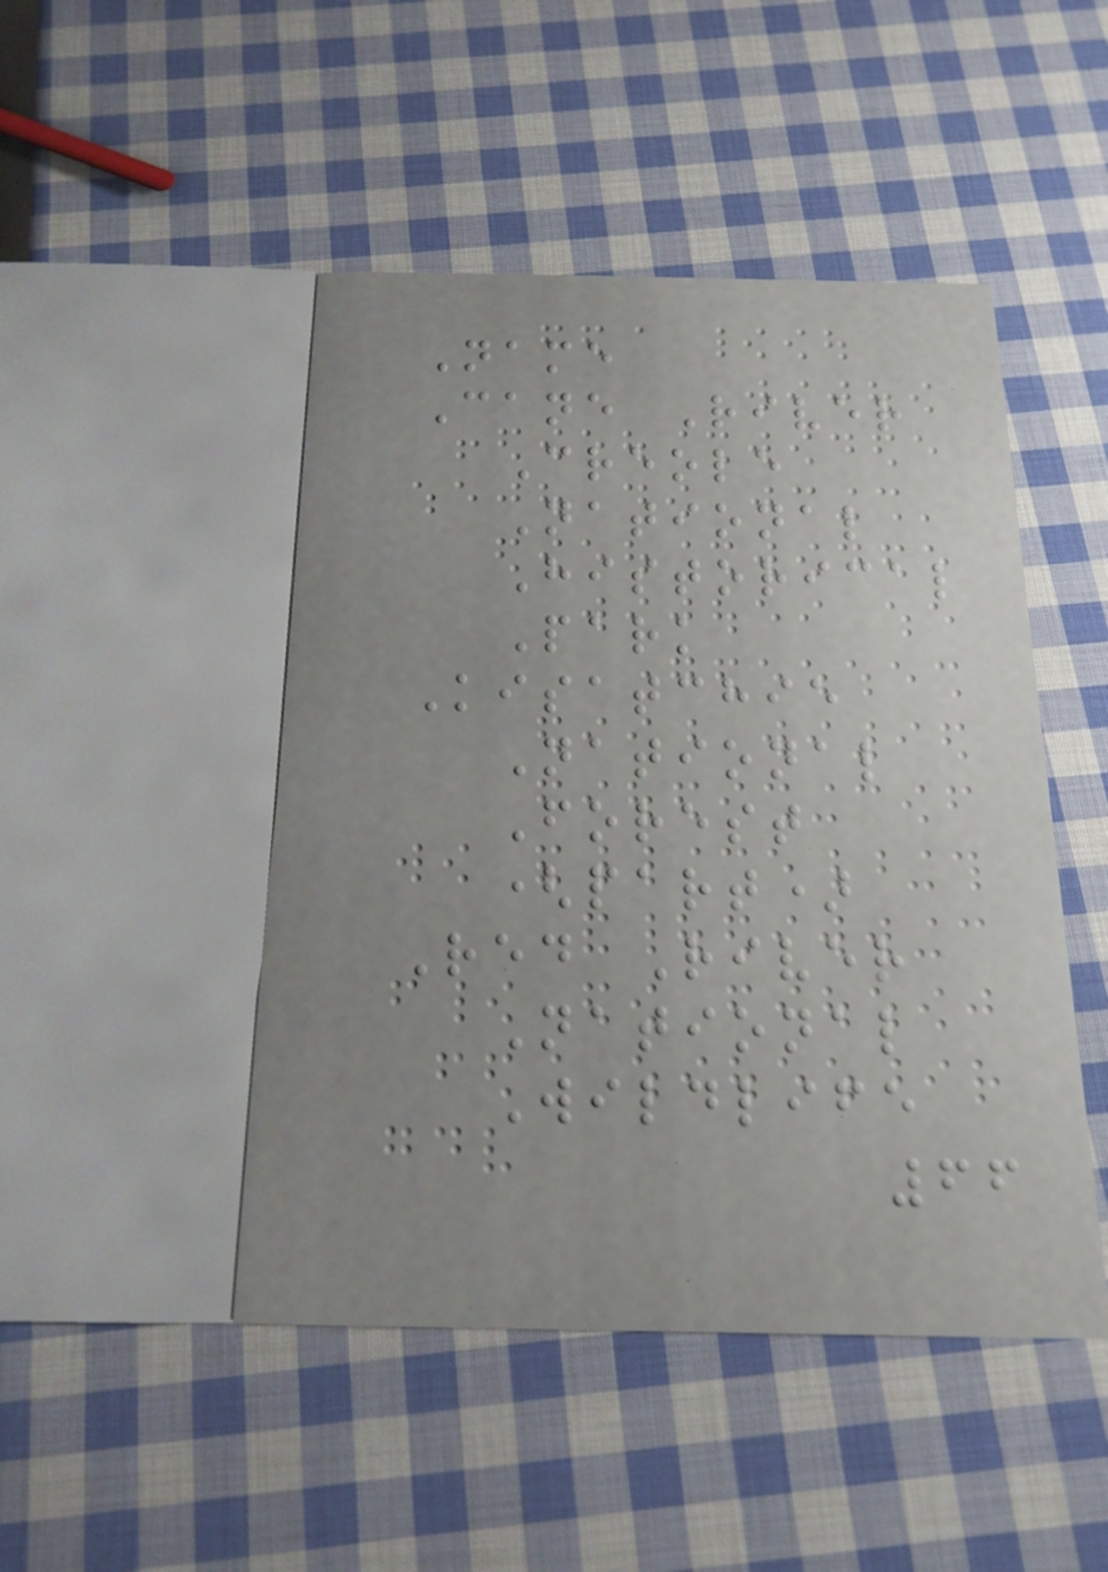Name
Cane River
Creole
National
Historical
Park
Kisatchie
National
Forest
(part)
Red River
National
Wildlife
66
